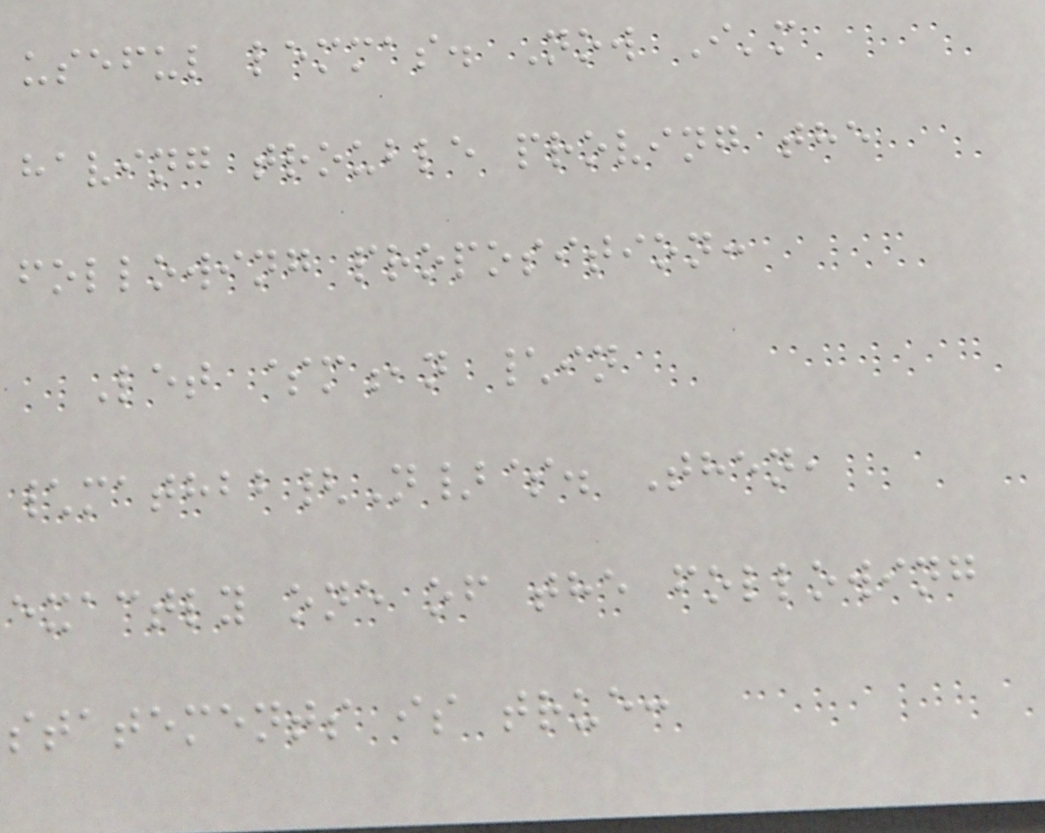useful lemmas. Now I'm
having trouble proving the
following proposition:
Let $m,n \in
\mathbb{N}$. Then,
exactly one of the following
statements is true:
